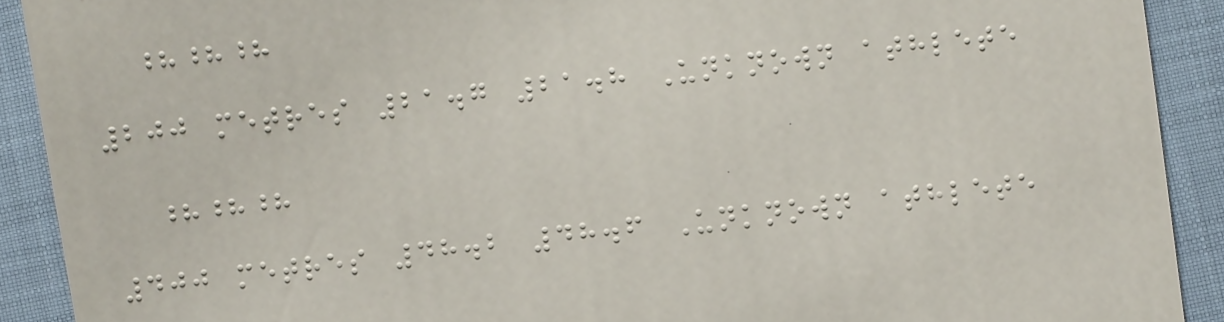???
200 metres 21.7 21.8 Unknown athlete
???
400 metres 48.2 48.6 Unknown athlete
